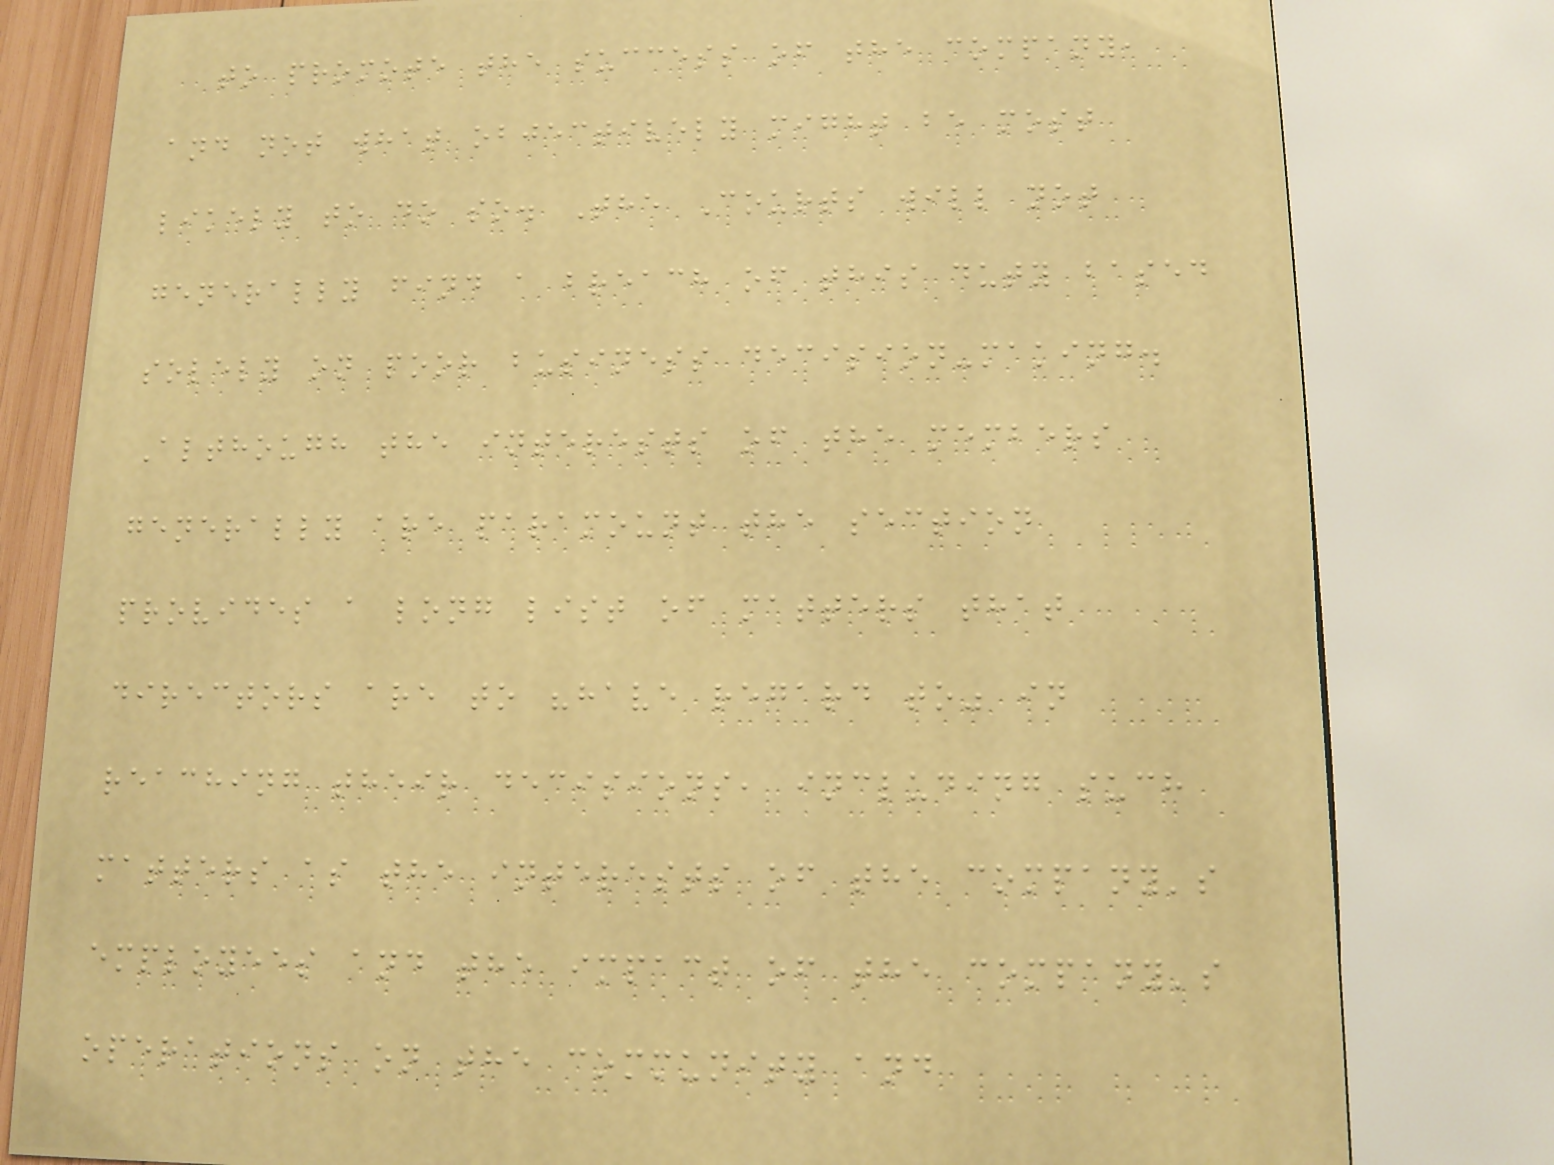to promote the success of the company,
and not what objectively might be most
likely to do so. The Courts will not
generally find a breach of this duty based
solely on poor business decision-making.
Although the interests of the members
generally are paramount the section
provides a long list of matters that
directors are to "have regard to" in
reaching their decisions, including such
matters as the interests of the company's
employees and the impact of the company's
operations on the community and
